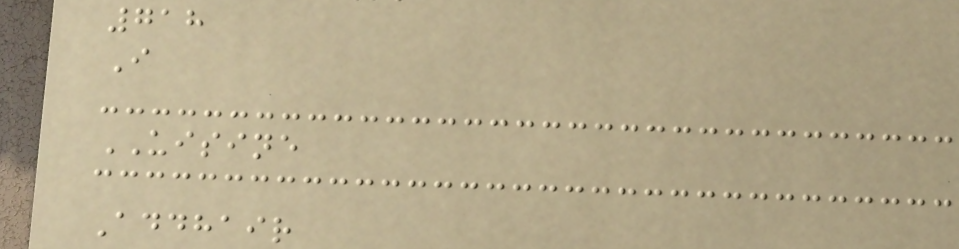718
I
UISINE
Addhair
